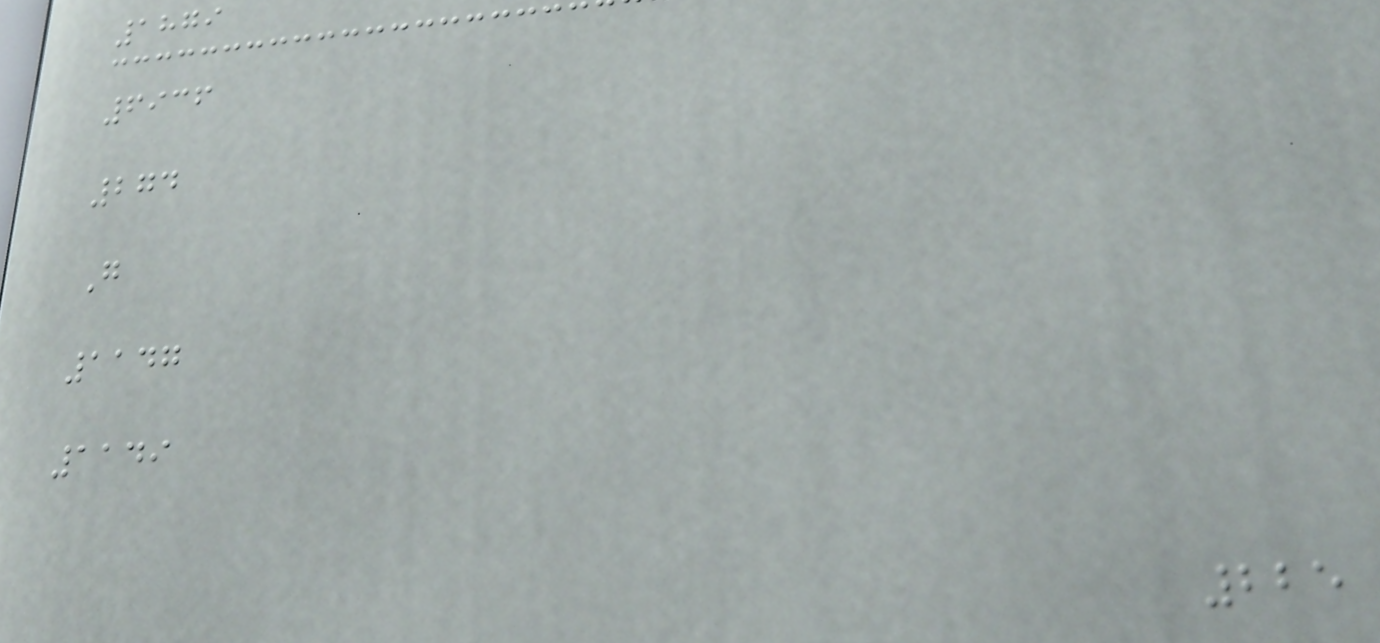1879
6936
274
G
1147
1149
225
